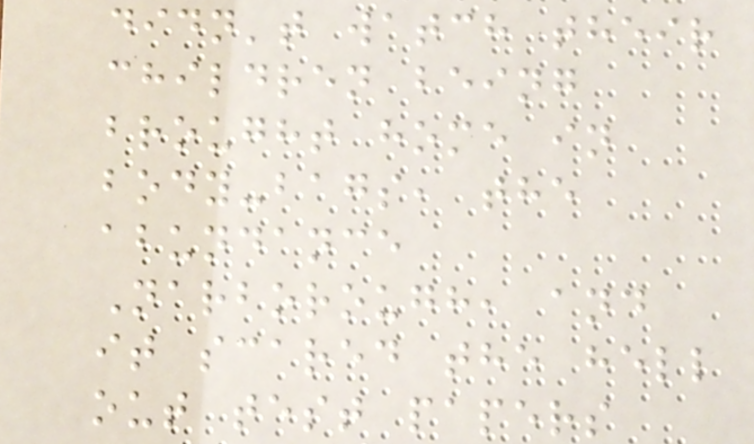didn't watch their
children being
brought home in
body-bags, the
abundance
Narborough, and
it scared the hell
out test papers
